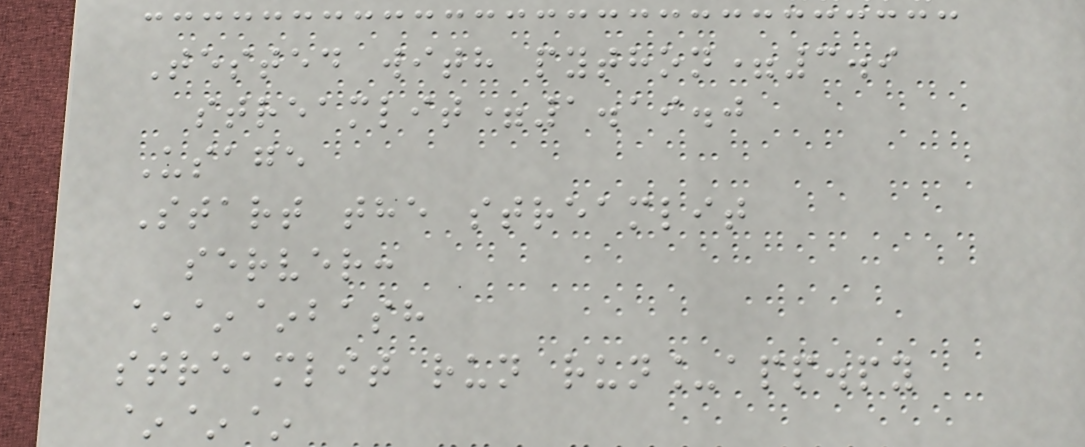Tested with python=3.9
streamlit=1.19.0
Usage
Start the streamlit
server:
~~~bash
streamlit run run_app.py
~~~
